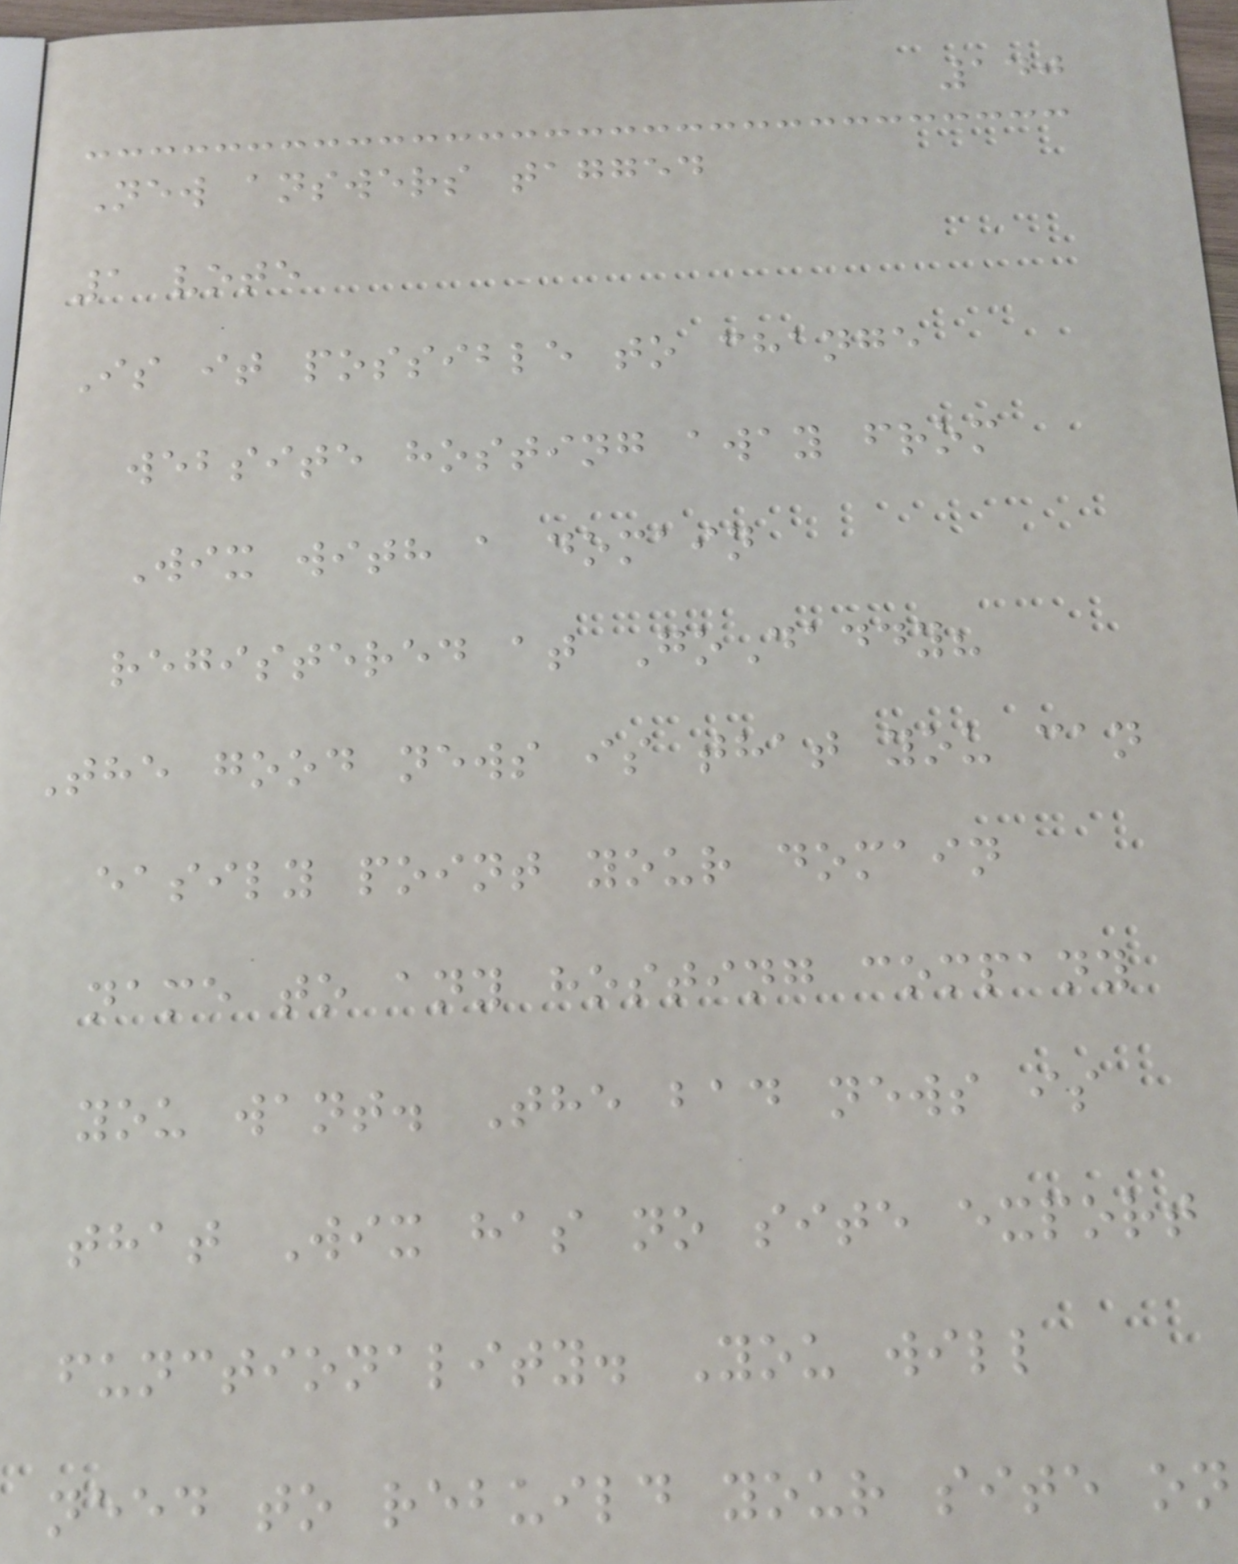140
New answers tagged
1 vote
Is it possible to change
website hosting away from
Wix with a domain
registered at GoDaddy?
The good news is that you can
easily point your domain
name to any hosting company
you want. The bad news is
that Wix has no site export
functionality. You will
need to rebuild your site on
